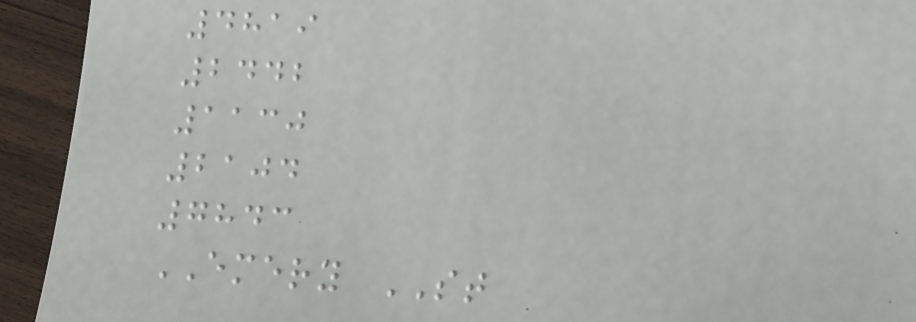4819
2442
1130
2104
7843
EMERY ST
